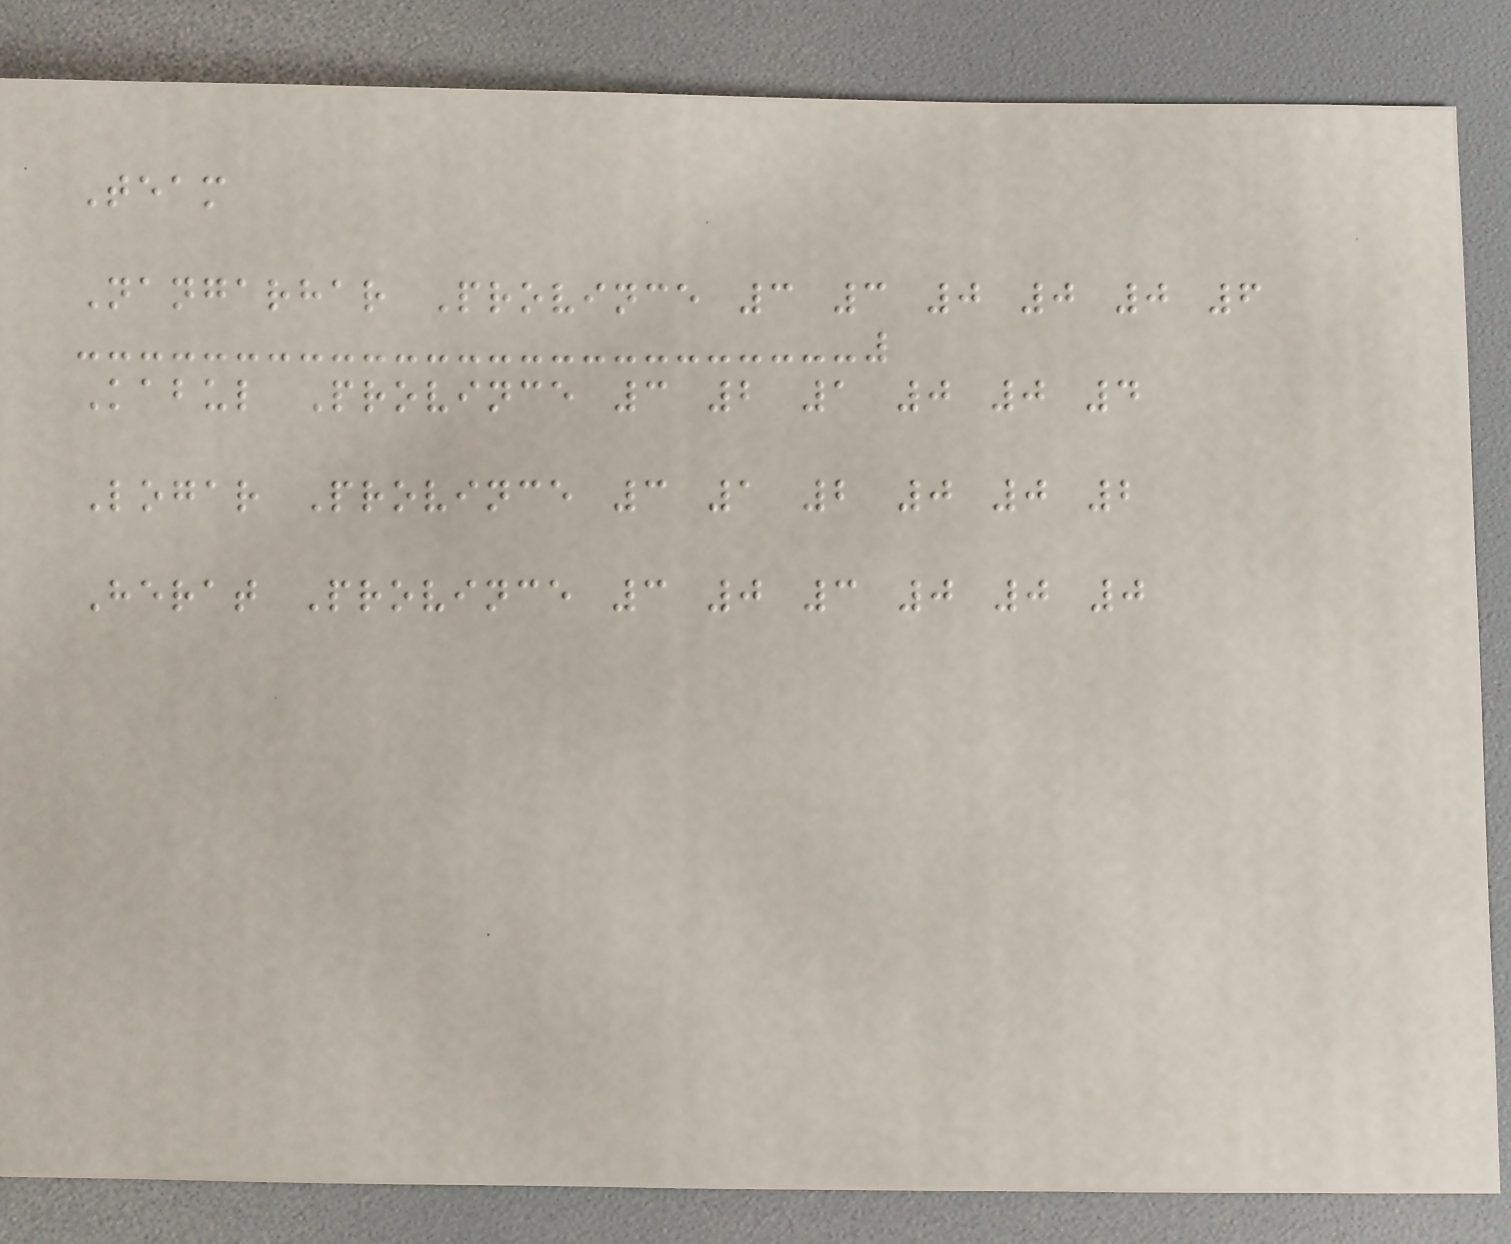Team
Nangarhar Province 3 3 0 0 0 6
Kabul Province 3 2 1 0 0 4
Logar Province 3 1 2 0 0 2
Herat Province 3 0 3 0 0 0
